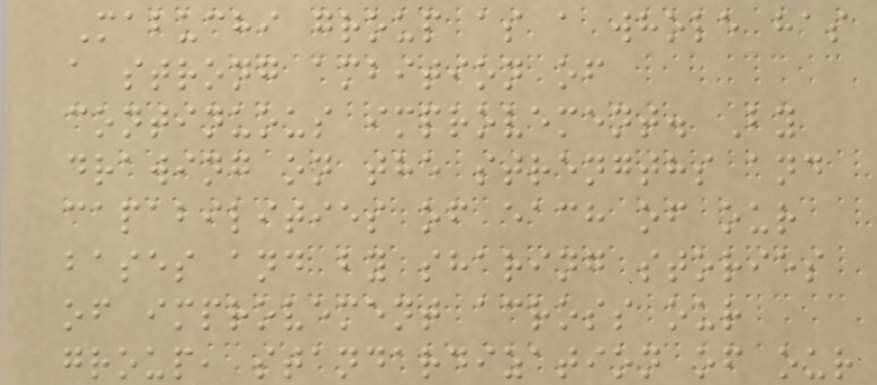Mabuchi group as a whole has
a strong ambition of
continuous improvement. By
drawing on the strengths and
capabilities of each of our
bases and by sharing stories
of improvement across our
group, standardization of our
